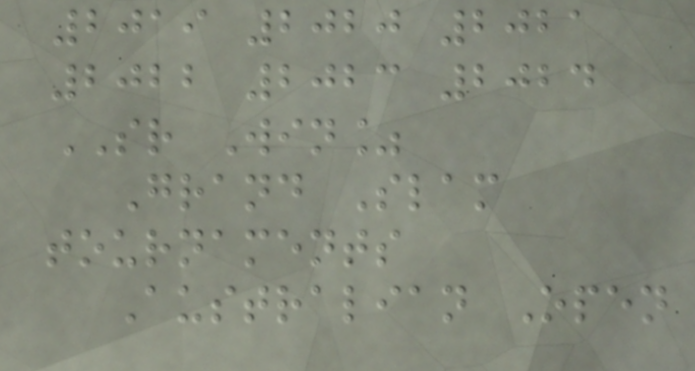2019 2020 2021
2022 2023 2024
SR Win%
Grand Slam
tournaments
Australian Open
